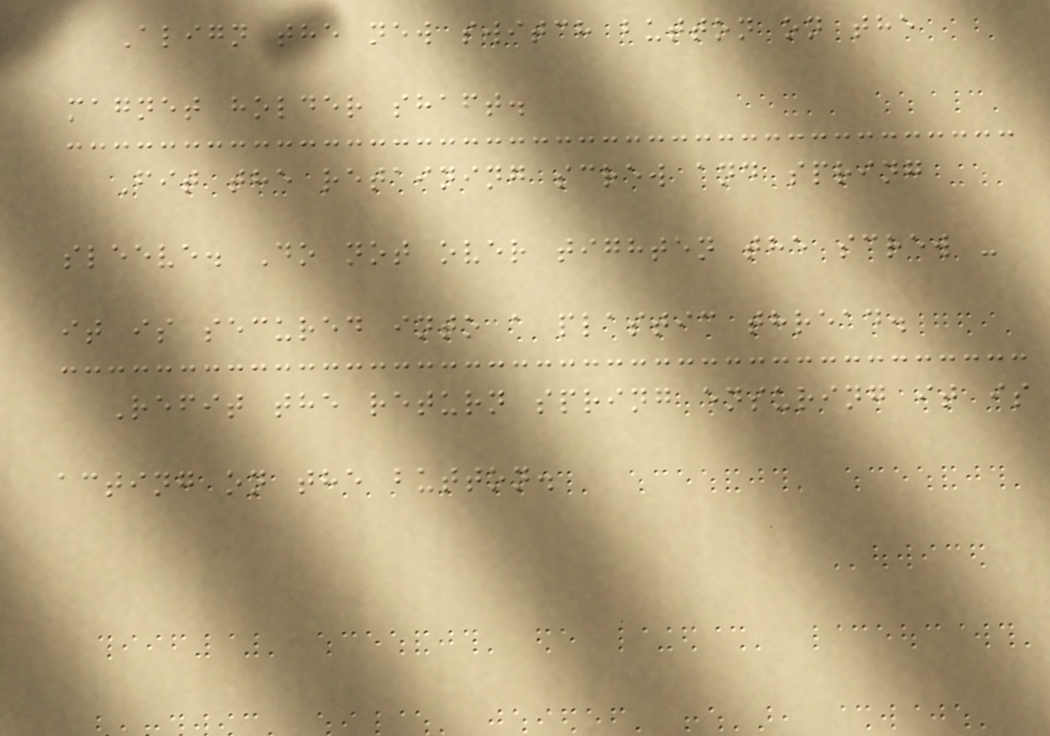Align the new switch button on the
magnet holder shaft.
Fit the retaining screw and spring
sleeve. Do not over tighten the screw -
it is secured into a plastic thread.
Refit the return spring ensuring it is
acting on the button.
